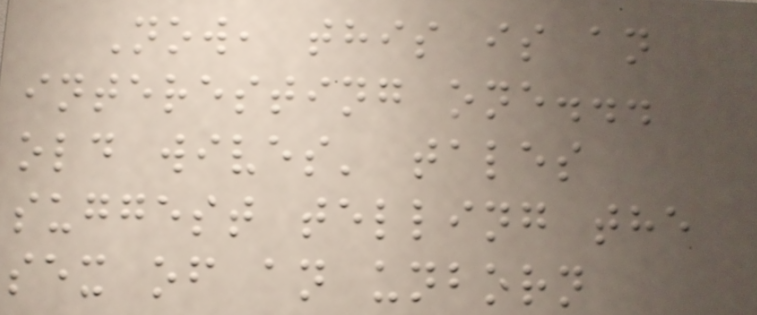Now, this is an
interesting one...
old wives' tales
suggest telling the
sex of an unborn
